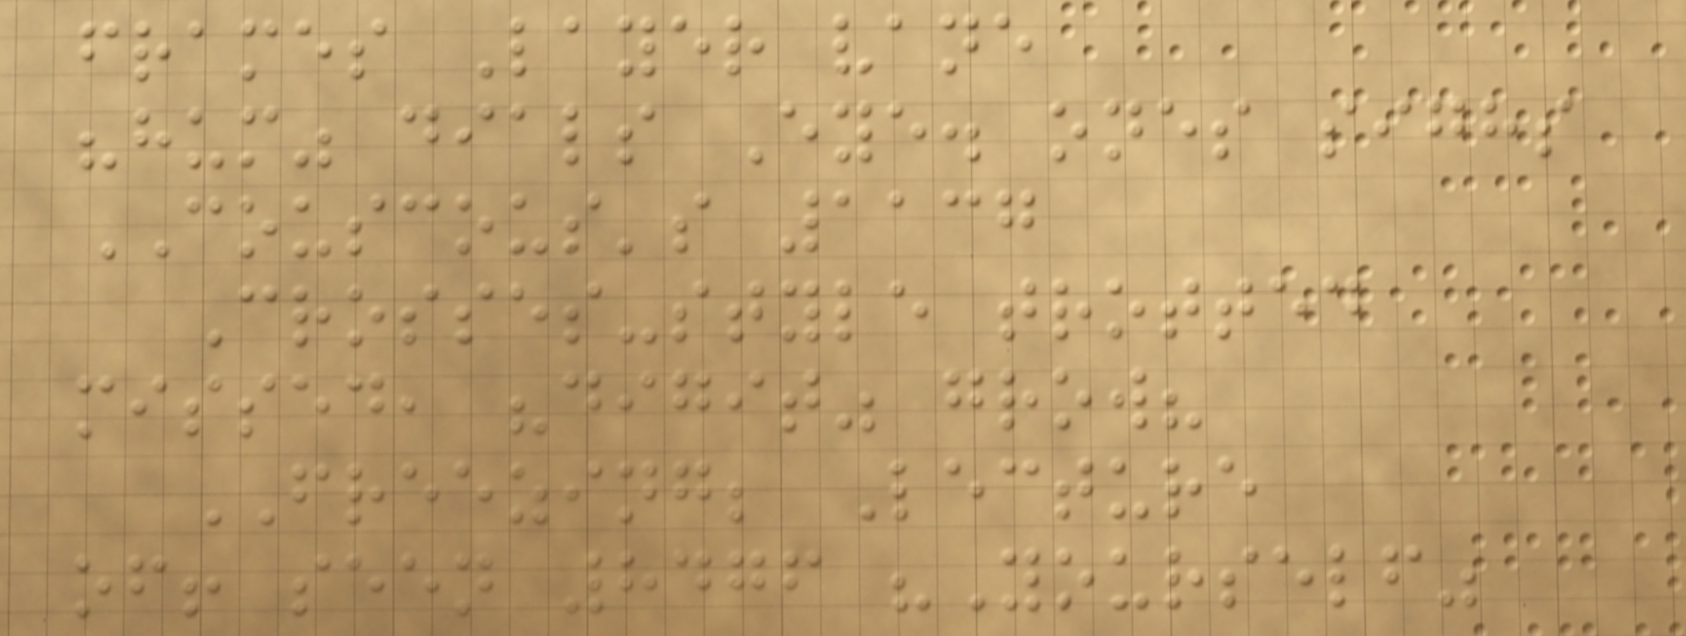frames Layer vane
"hum" dials Eye. ones sighs
COUSCOUS's 1137
Crosses-style trotted
missed, "digit" grow?
FREEZING; Lecture
of! seen 8476 "Yourself"
